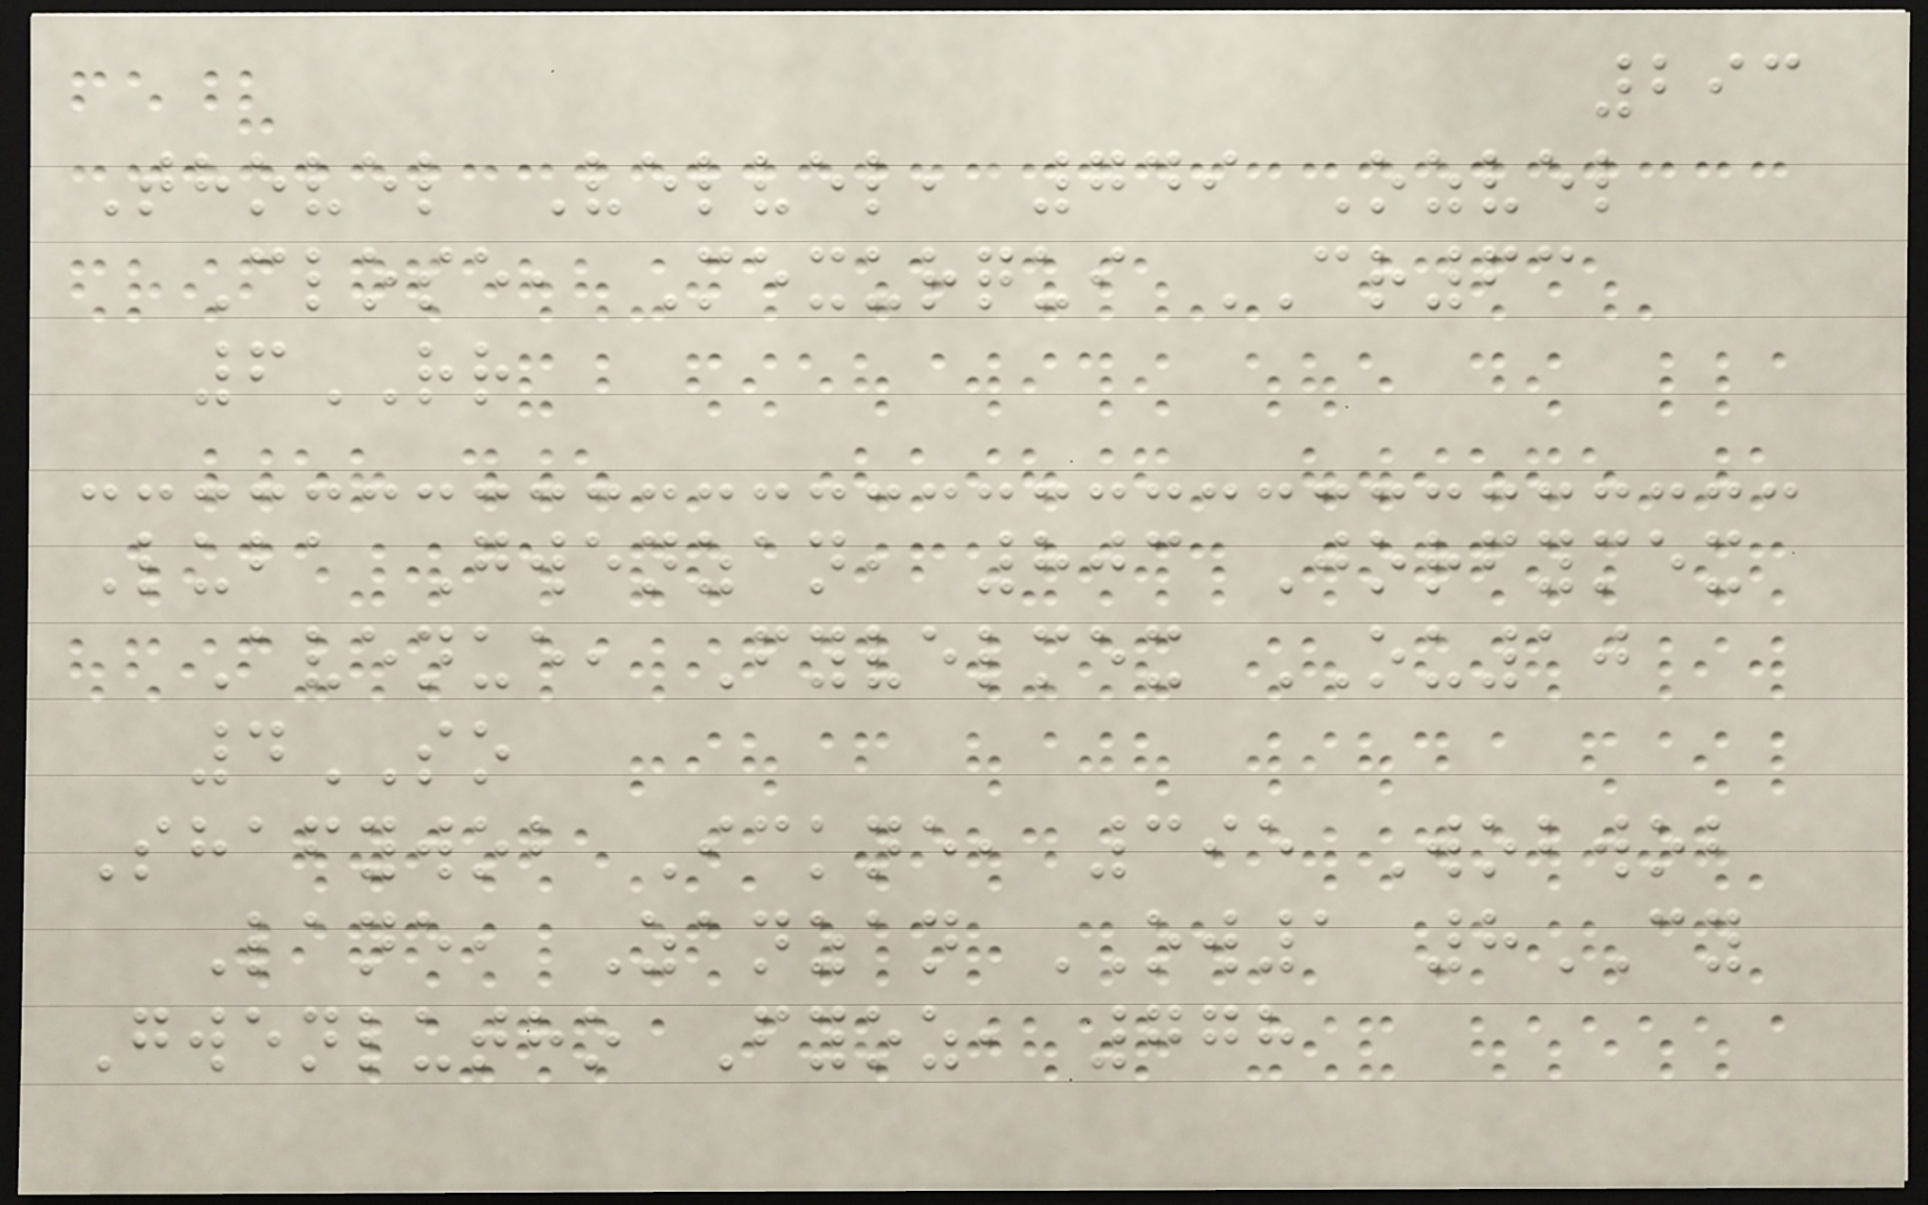293
Thovel Velvel, 749 Ozvel
Close, Mexurqui CR63
6RR
Luba Gwenzan, 803 Jorfymex
Avenue, Fyvelmex OU10
4SO
Shafywob Ickne, 395 Wobwob
Lane, Zanzan OW1 8CY
Gwenlutho Fyoz, 778
